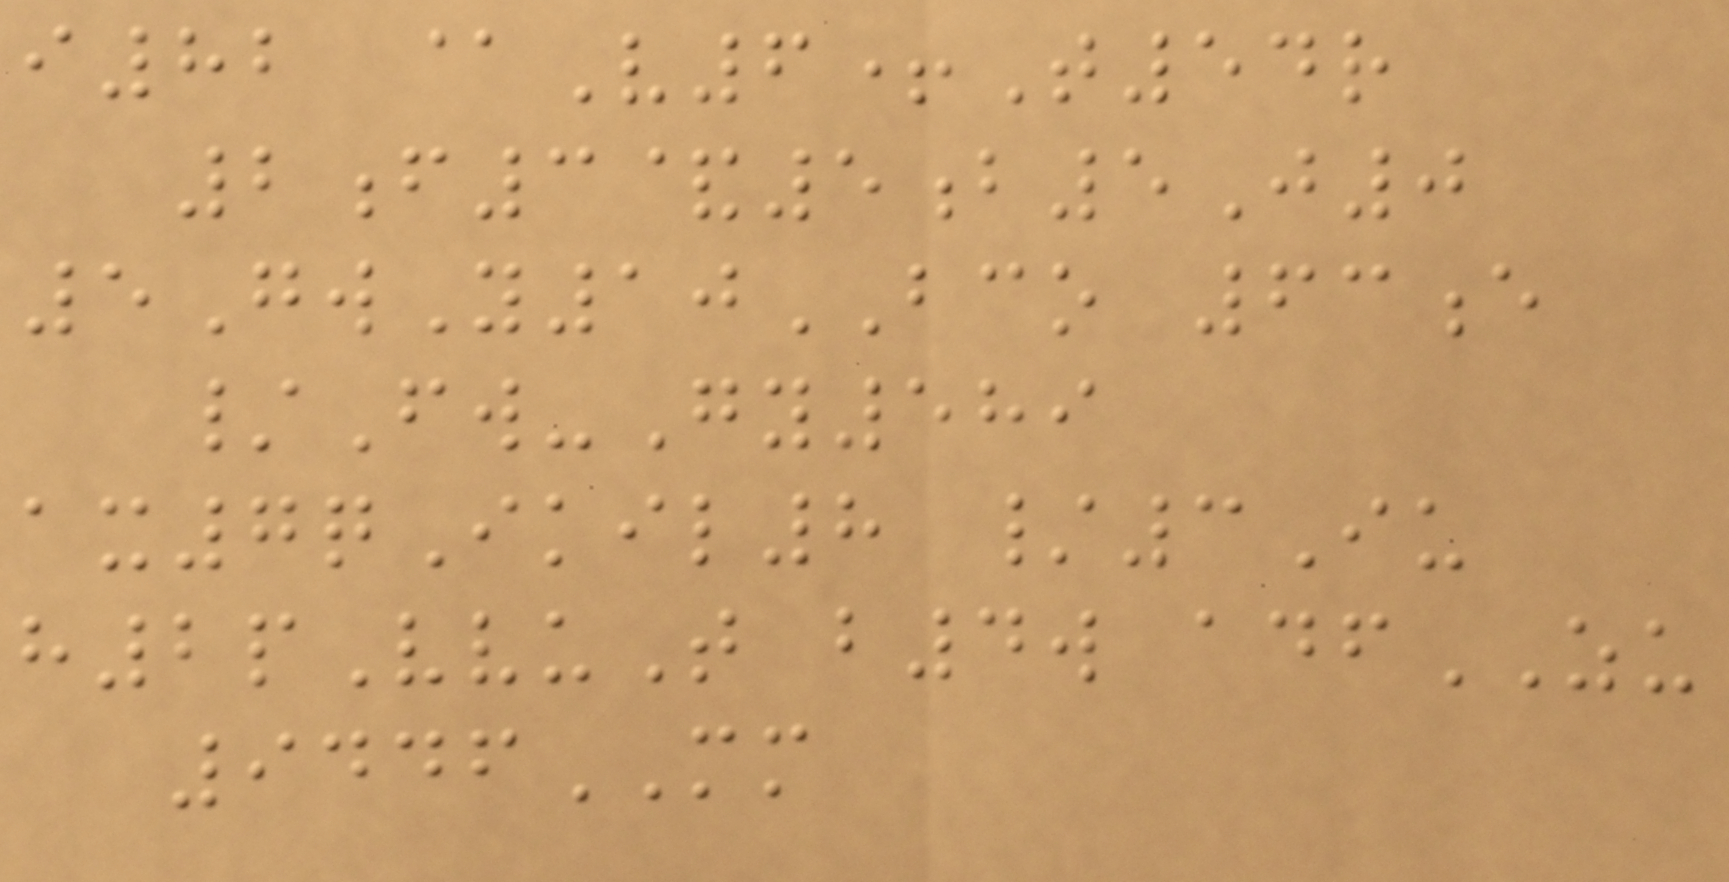i82 @V6+T54r
2f3&5b5J0
5GwY10BCO 63e
/Fw-Gy589
ax7qIkil8 /3Iu
h2pVvuT b4w adfZU
9446MM
